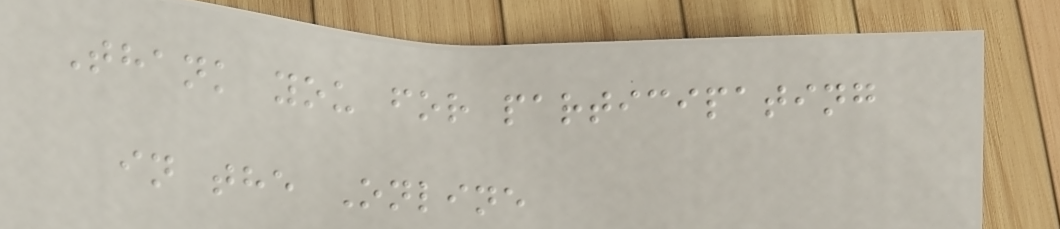Thank you for participating
in the Online
